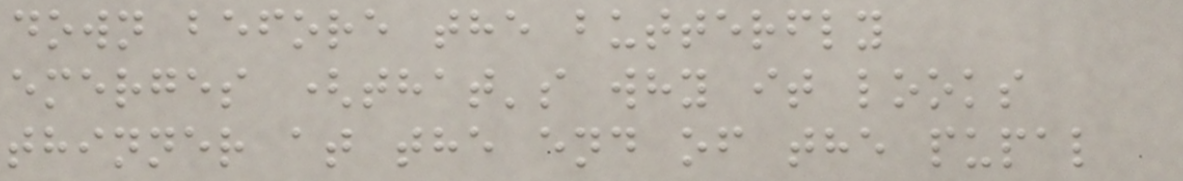down before the butterfly
emerges (that's why it looks
thinner at the end of the pupal
